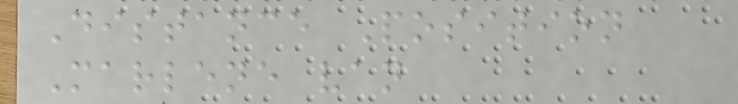Distance Position
Marlene van
